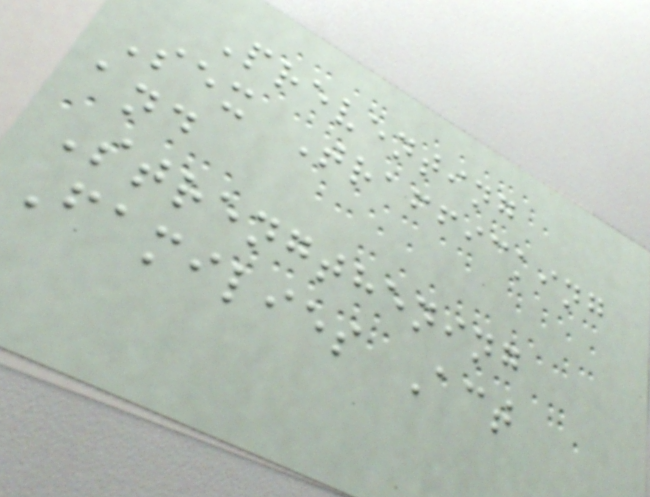Preventing
Sex Trafficking
and
Strengthening
Families Act
